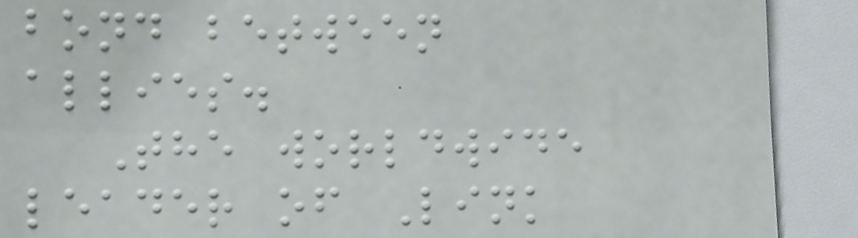bond between
allies.
The worldwide
leader of Link
